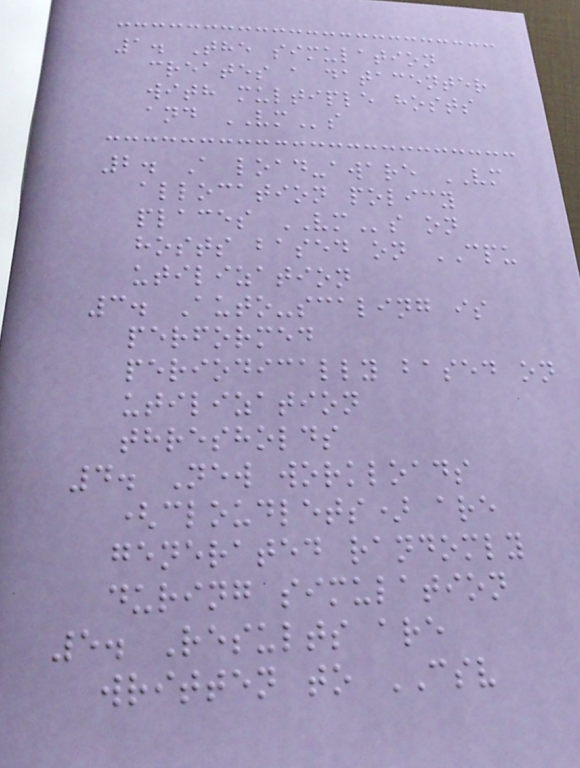1. The simulation
creates a datacenter
with multiple hosts
and VMs
2. A load-aware VM
allocation policy
places VMs on
hosts based on CPU
utilization
3. Auto-scaling is
performed
periodically based on
utilization
thresholds
4. New workloads
(cloudlets) are
generated randomly
during simulation
5. Results are
written to CSV
